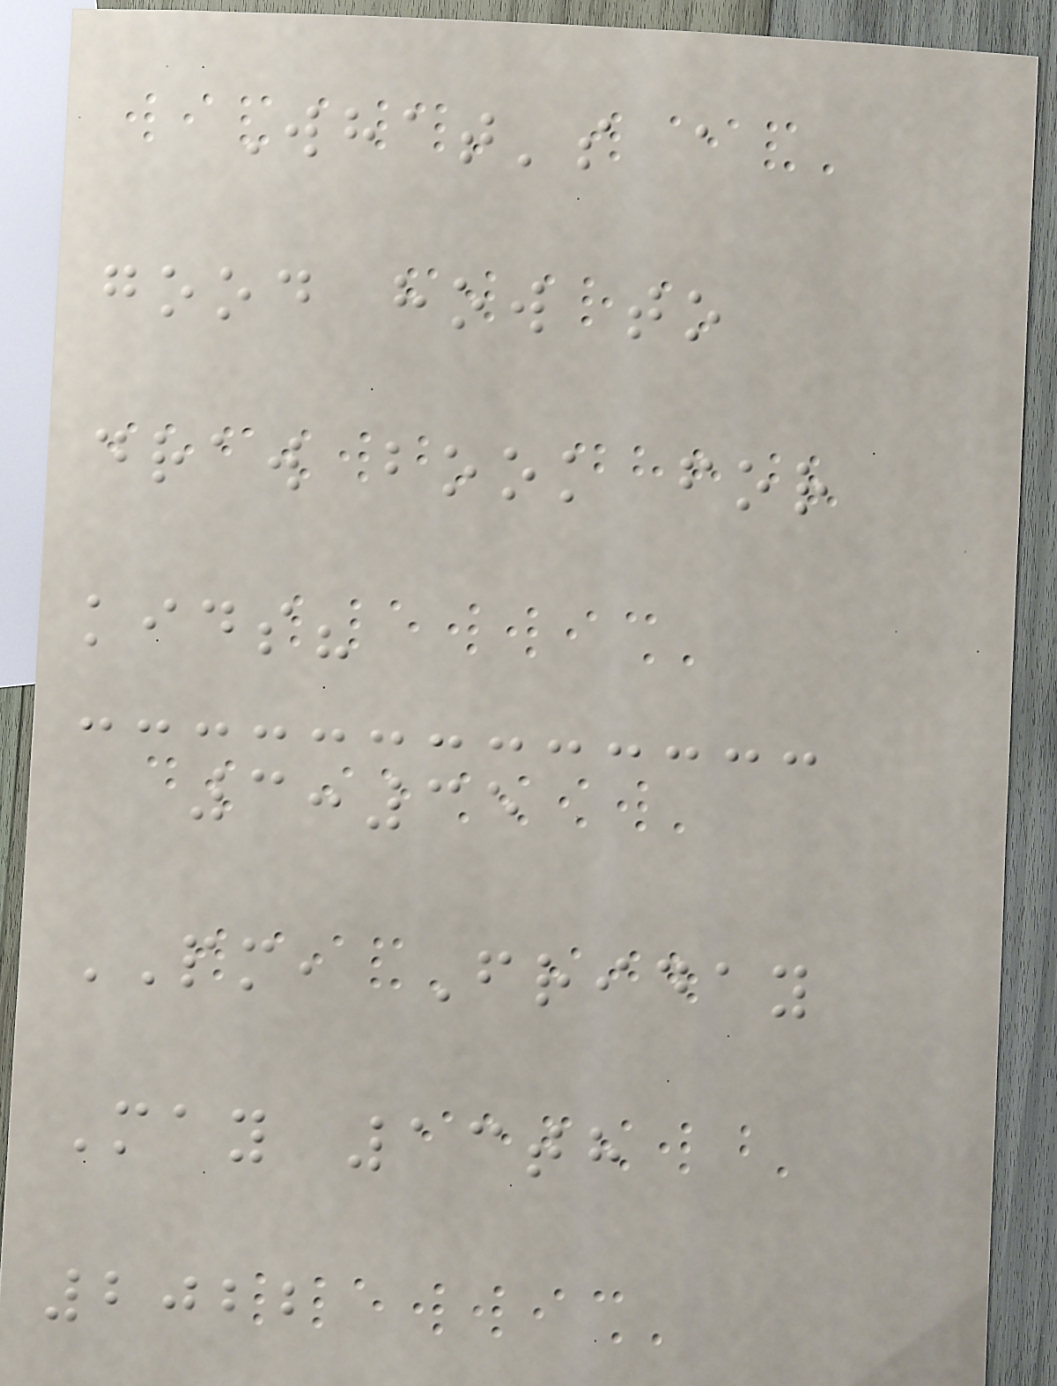What's a
good how to
draw book for
kids?
3:35
PM, Friday
May 13th
2022
